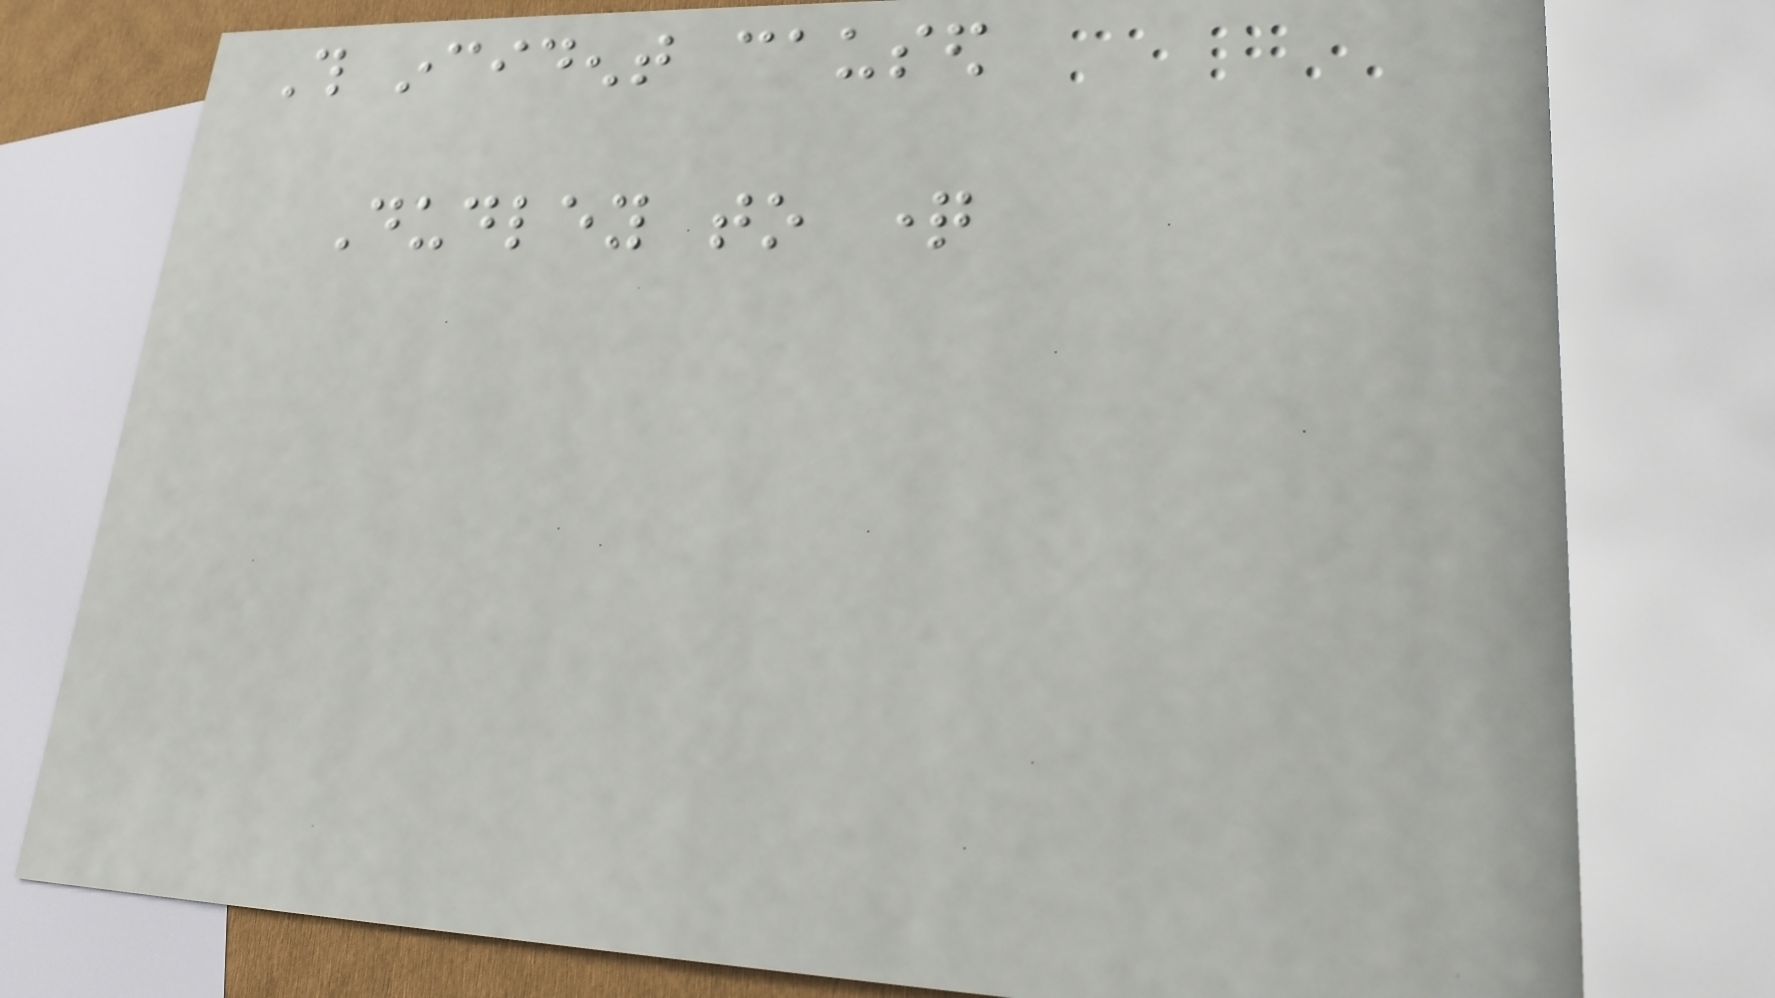This incident caused
Dudley to question
